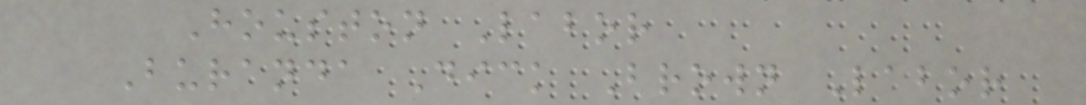Houston Labor
Buranda Dick Brown Labor
